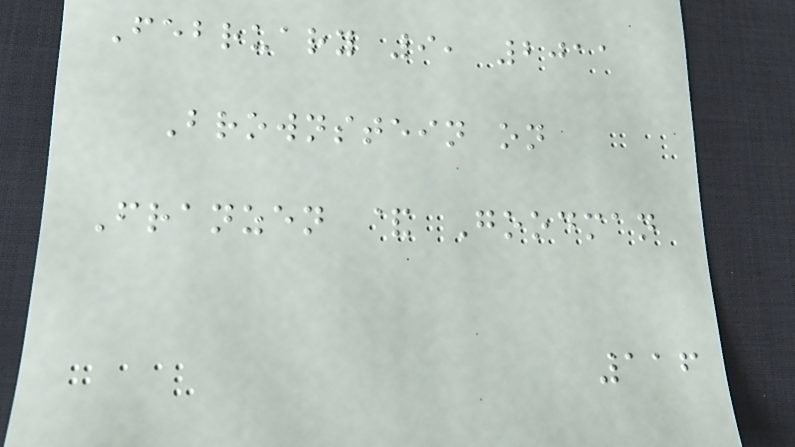February 9, 2011
Brownstein on
Franzen & Goodman
116
